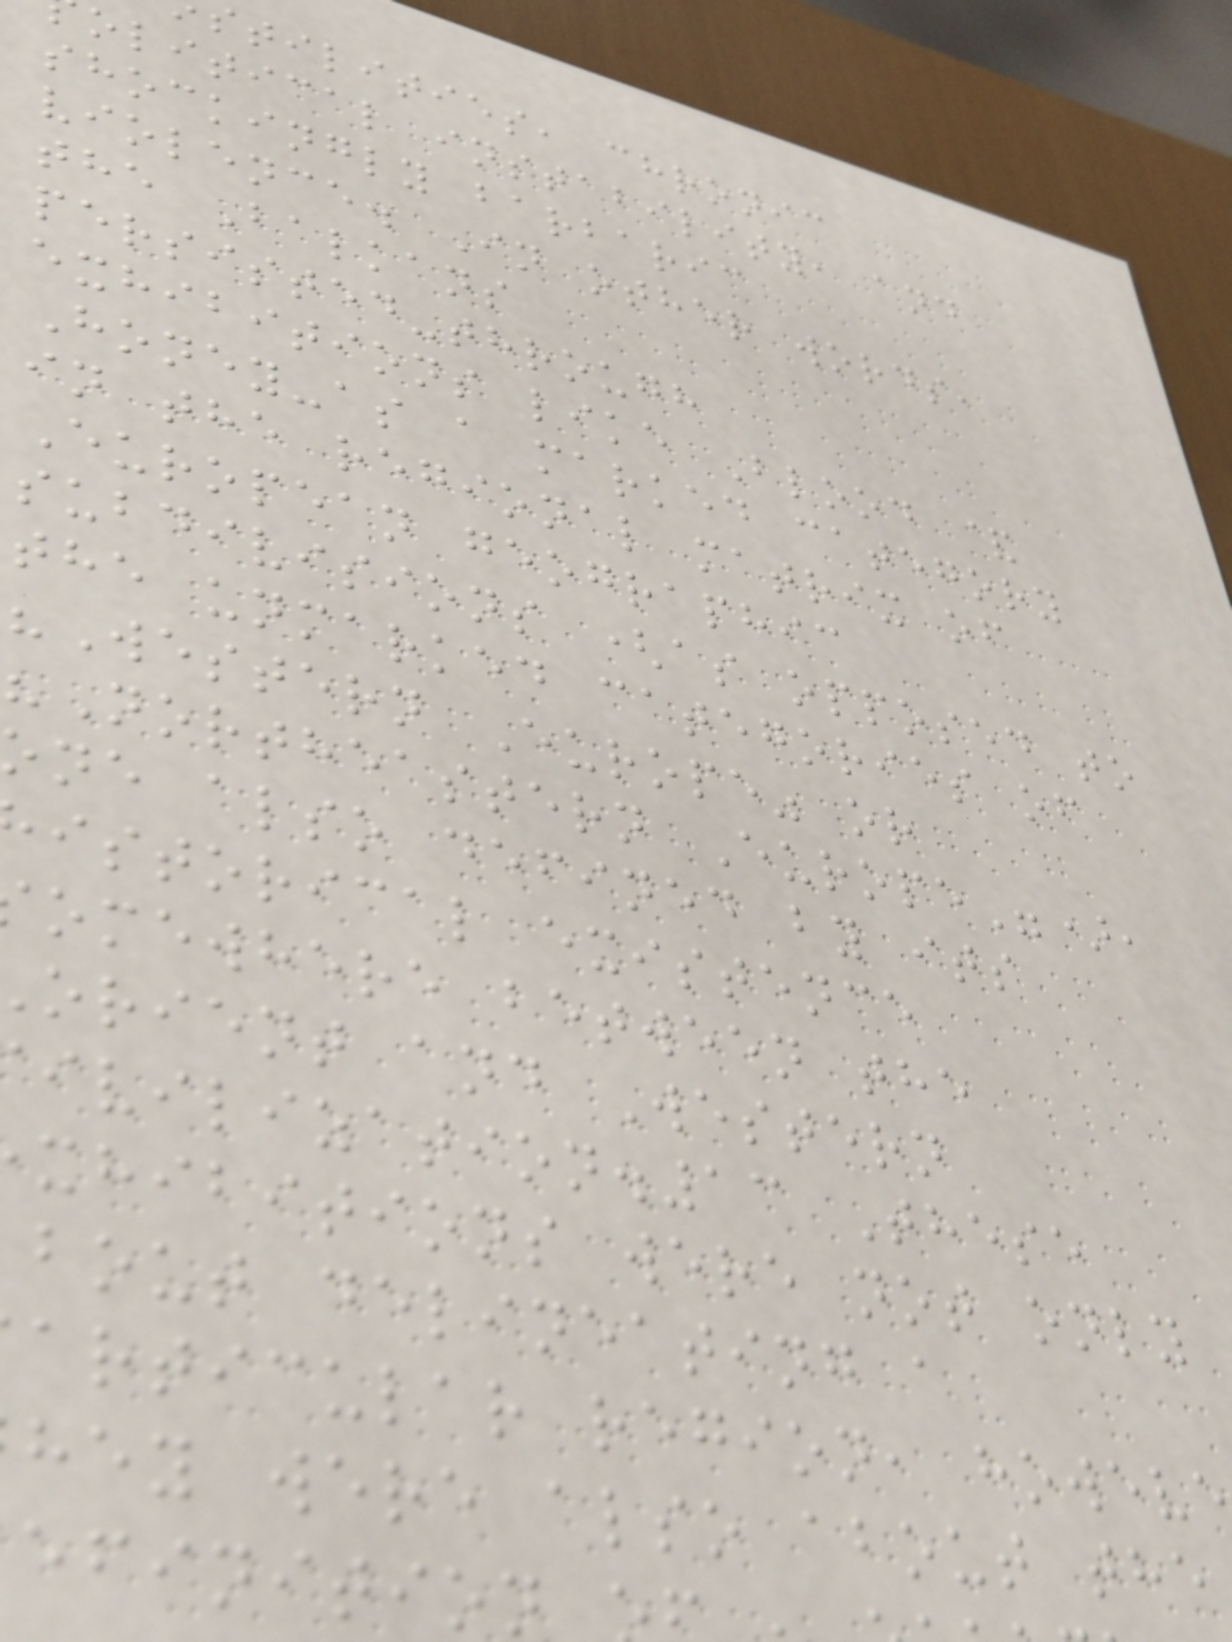stilities, chronic
olitical instability, and
shockingly barbaric
violence. In other words,
the Balkans
persisted-through
exhibitions like Blood &
Honey-as a marked category
in the regional matrix of
European geographic
subdivisions (as opposed to
the unmarked categories of
"Western Europe" or
"Northeastern Europe"),
one also defined by its
istorical existence
omewhere between the
orient and Western
ivilization.13 These
xhibitions were not only
bout delineating a
articular region, howeve
hey were also about the
efinition
